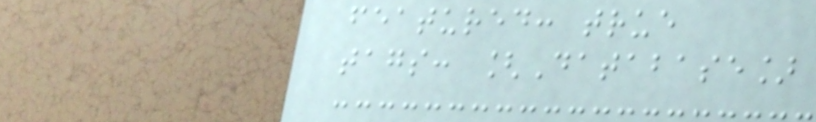featured: true
tags: [Database]
